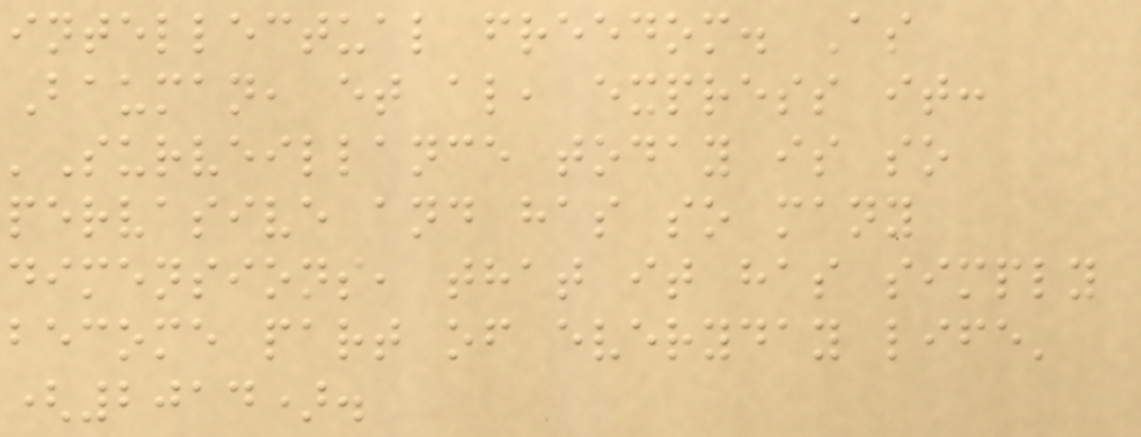intellectual freedom. As
Bauman, et al, express it:
'Surveillance today is so
pervasive and has so many
dimensions, that it has simply
become part of everyday life'
(2014).
